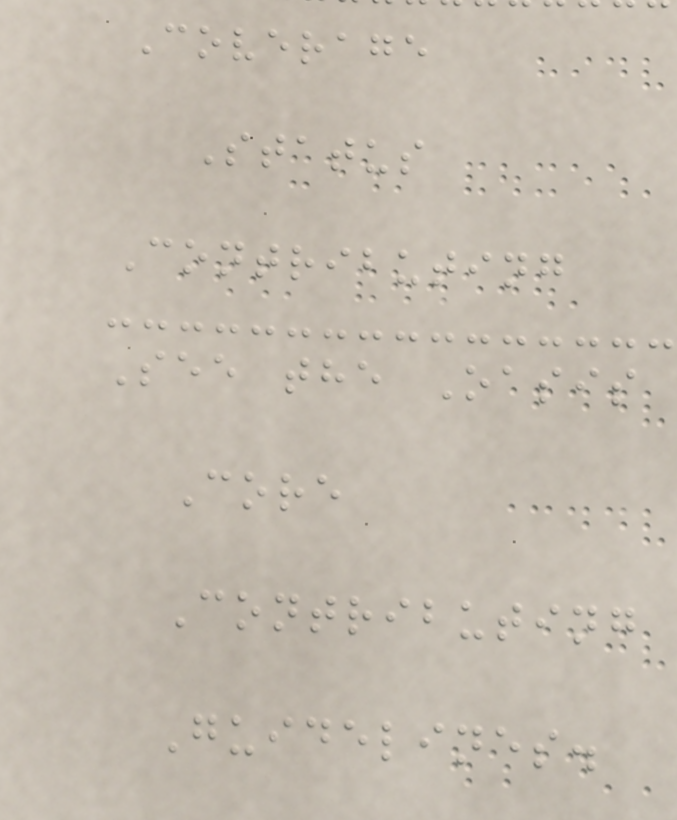Coverage
Status
Contributing
See the Oasis
Core
Contributing
Guidelines.
